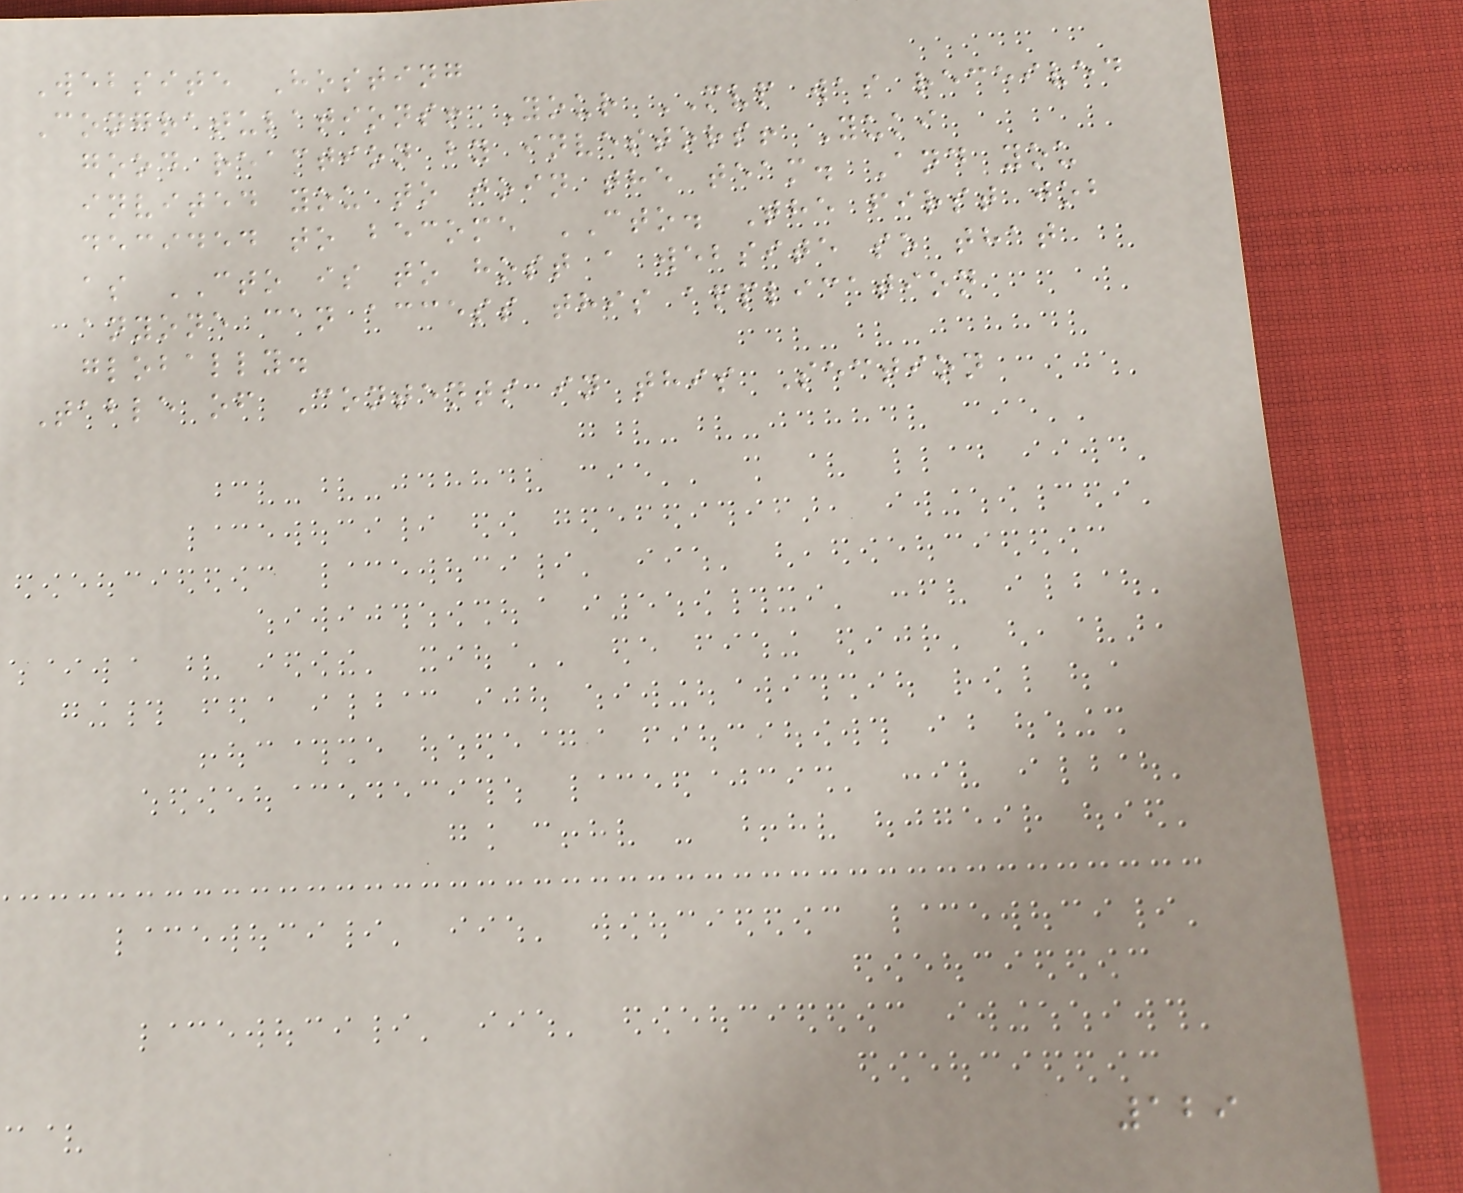Website Hosting
Congratulations! Your MVP was received
good reaction by investors! Yuki
invited you to join the team. And you
decided to become CTO. The first job
as CTO is to host a website so that
anyone can access this application
globally.
Table of Contents in this Section
129
